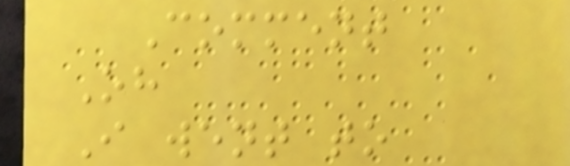Comment
Oh
I went to
